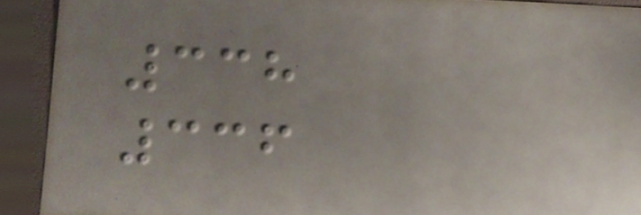338
336
